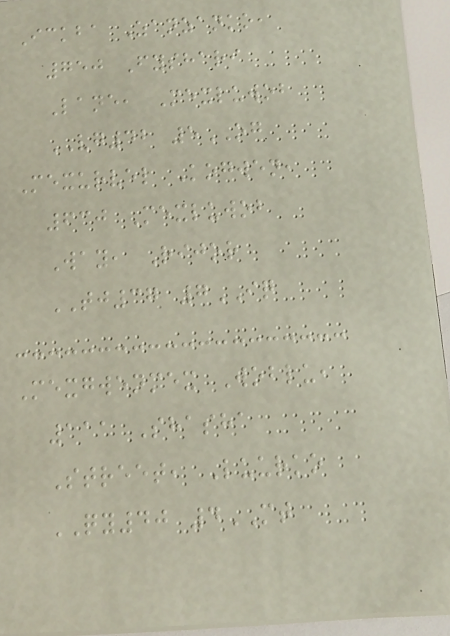Ickba Zanzanko,
750 Fyshari
Lane, Mexluwob
VG42 5OG
Mexurvel Kogwen,
630 Mexluwob
Way, Rijor
TJ37 7IQ
Mexgwenmex Woblu,
111 Shasha
Street, Luurko
QY40 4MT
